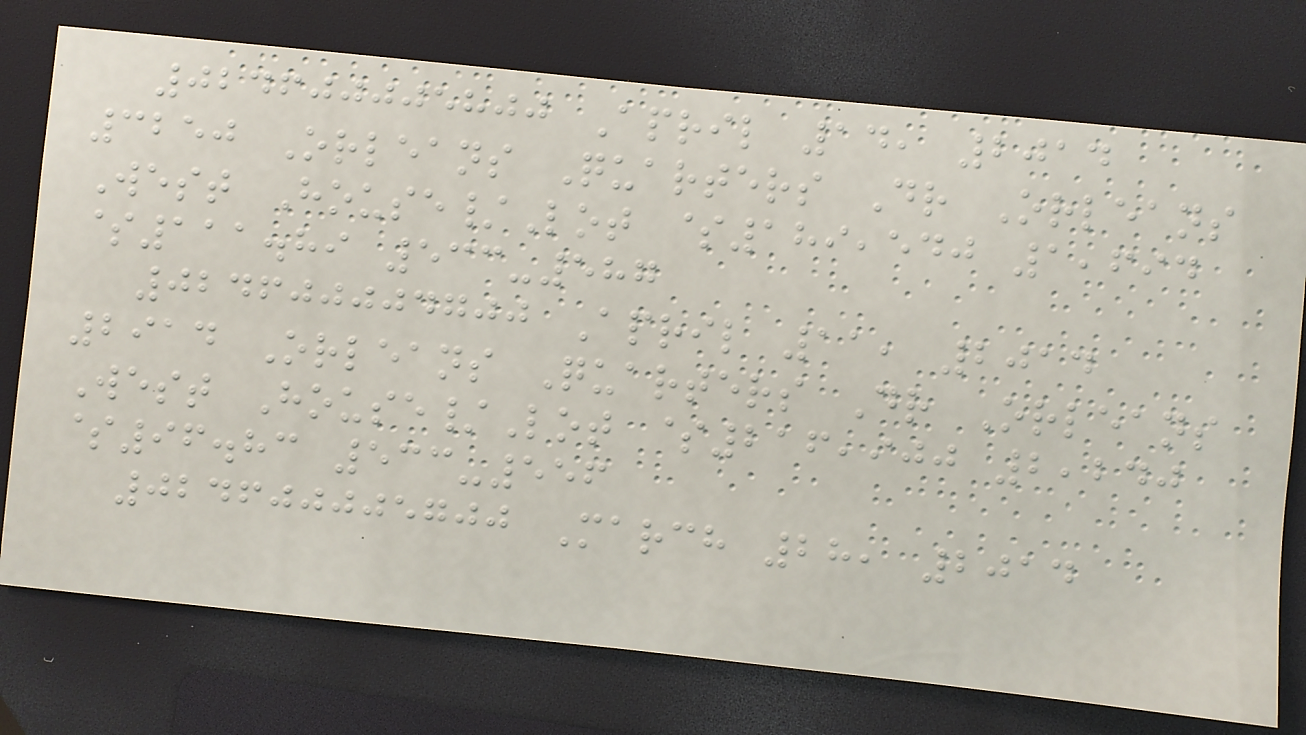024600005800 April 14, 2014
3250 Orleans Quarters Dr Orleans
West House/Lot $189,540 1,694
$111.89 533-587
024600004700 April 11, 2014
2914 Orleans Quarters Dr Orleans
West House/Lot $216,900 2,240
$96.83 533-556
024600005700 March 28, 2014
